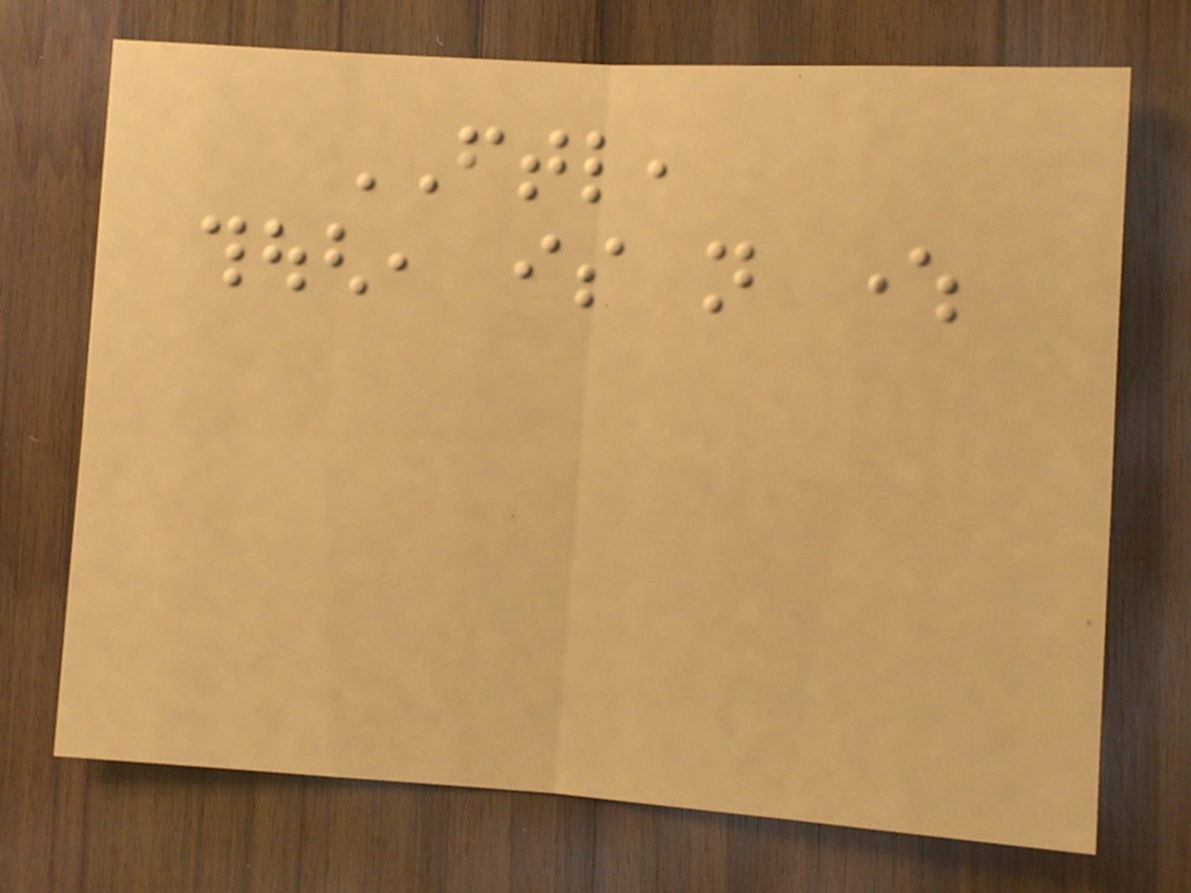FTL,
though, is not where
